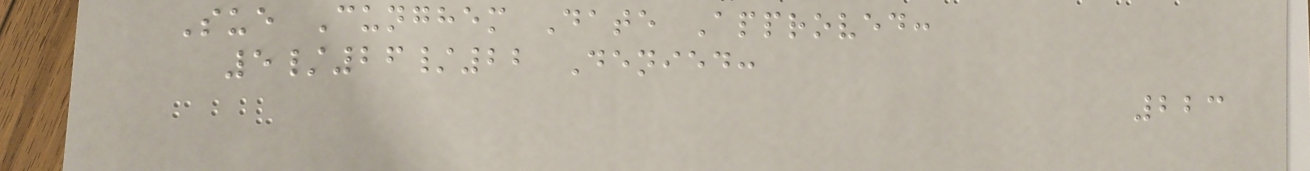Sue Cunghem Date Approved:
5/26/22 Denied:
223
